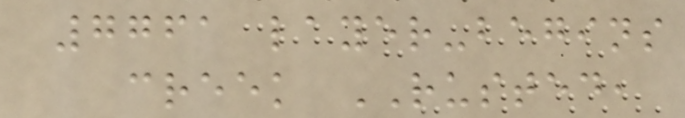7761 layer-begins
creek RUSTED,
